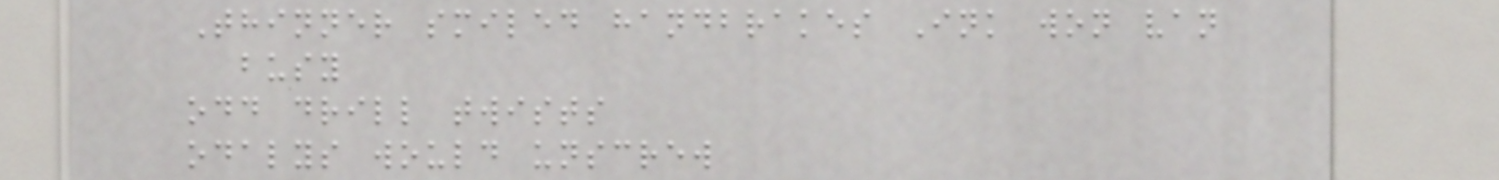Thinner smiled handbrakes Ink won van
busy
odd drill twists
odalys would unscrew
